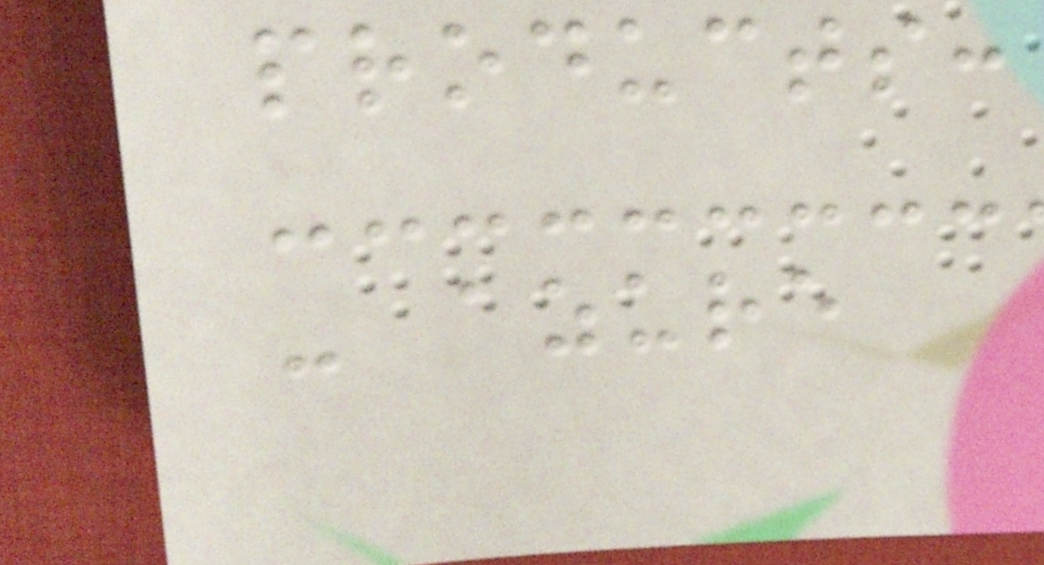products:
- azure
